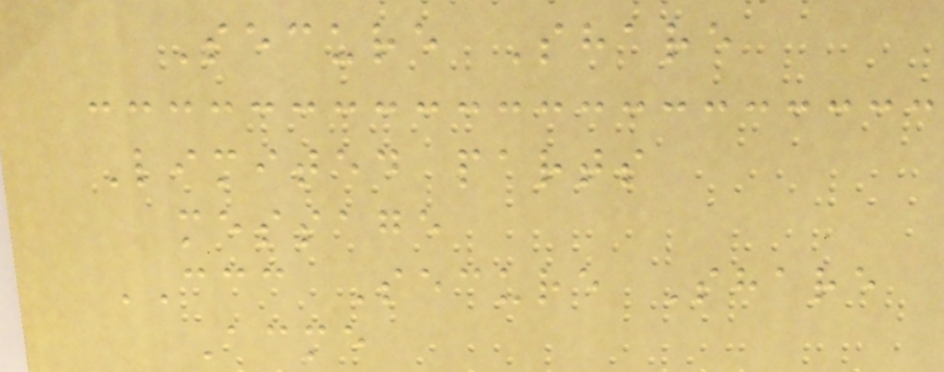Secure Share
Limited parts
message
CCC Secure Share
Acme
